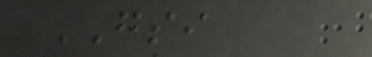GSI
